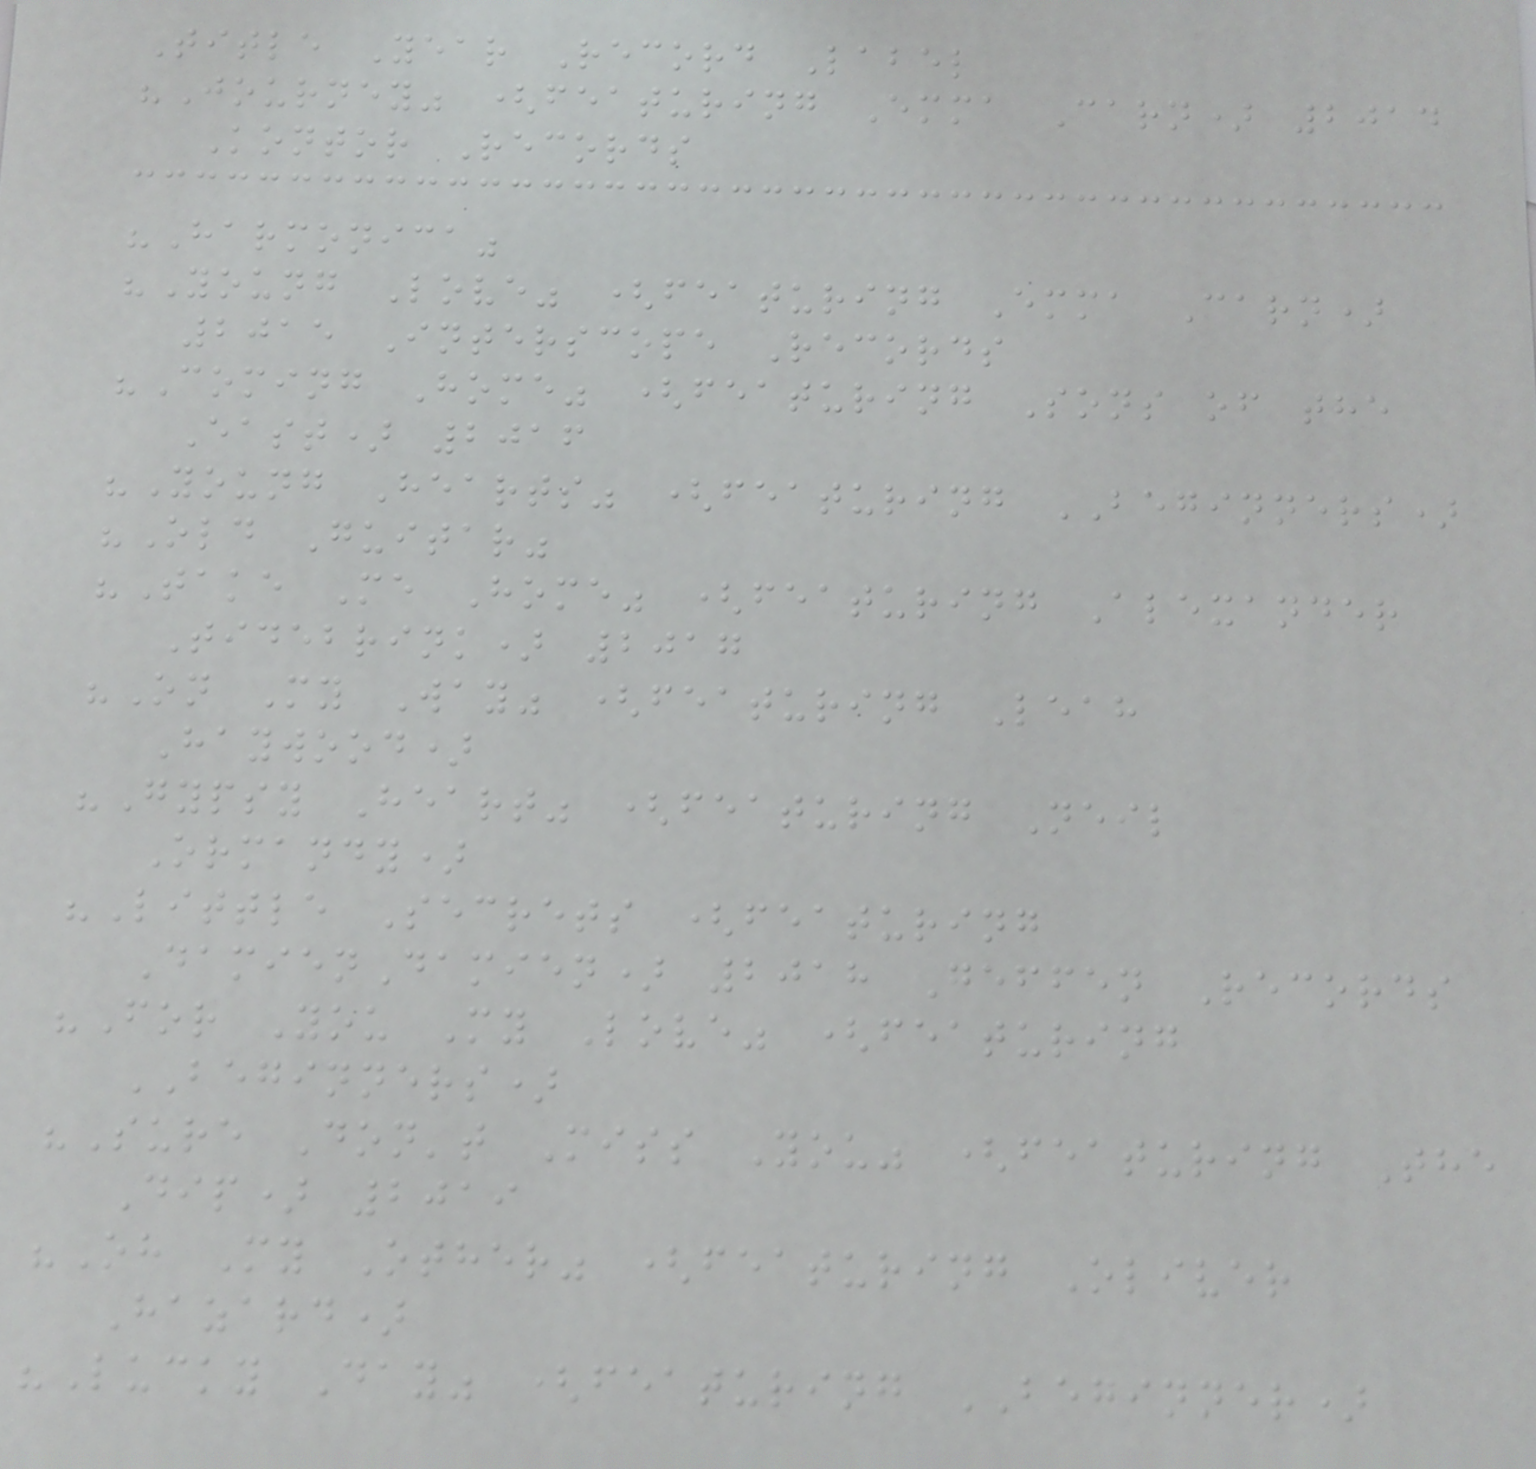Title Year Record Label
"Journey" (featuring Emma Carn) 2014
Kontor Records
"Harmonica"
"Young Love" (featuring Emma Carn)
2015 Interscope Records
"Coming Home" (featuring Sons of the
East) 2016
"Young Hearts" (featuring BEGINNERS)
"Old Guitar"
"Take Me Home" (featuring Alexander
Tidebrink) 2017
"On My Way" (featuring Leah
Haywood)
"Gypsy Heart" (featuring Neil
Ormandy)
"Little Secrets (featuring
DamienDamien) 2018 Geffen Records
"For You My Love" (featuring
BEGINNERS)
"Sure Don't Miss You" (featuring The
Dip) 2019
"Oh My Other" (featuring Oliver
Hazard)
"Lucky Day" (featuring BEGINNER)
